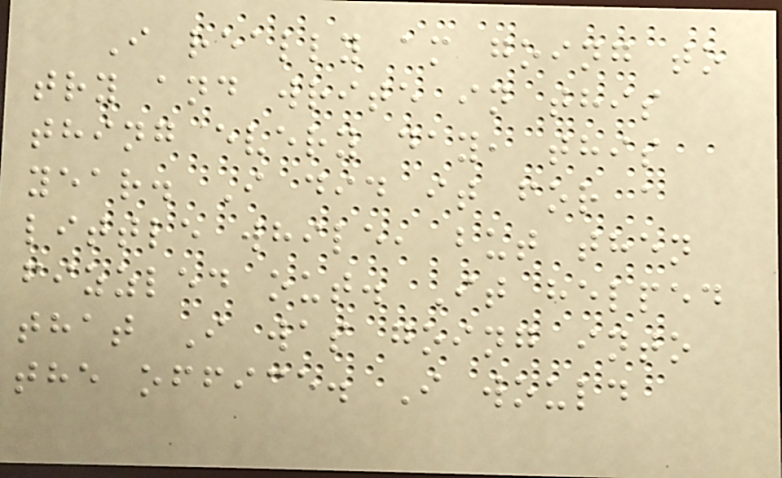I really am going to
try and write in this
thing every day, this
year. I did it for a
little while, but then
fizzled out. It helped
that I was going into
the office. I would
